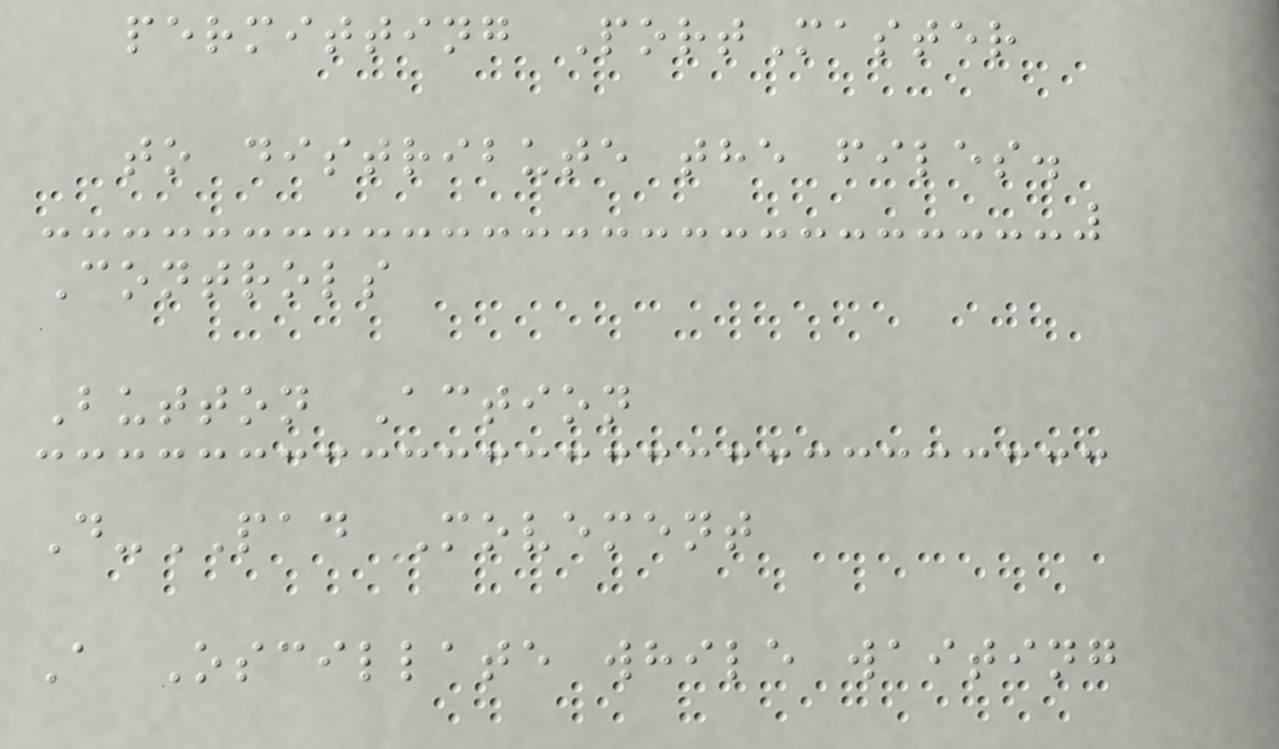permitting PortMaster
to distribute the files.
Controls
Button Action
D-PAD Movement
A Oscillate while waiting
